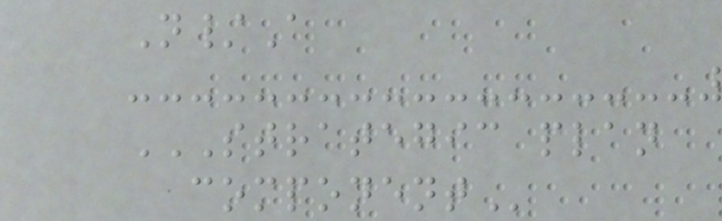N/A
STRATEGIC PLAN
COMPONENT
